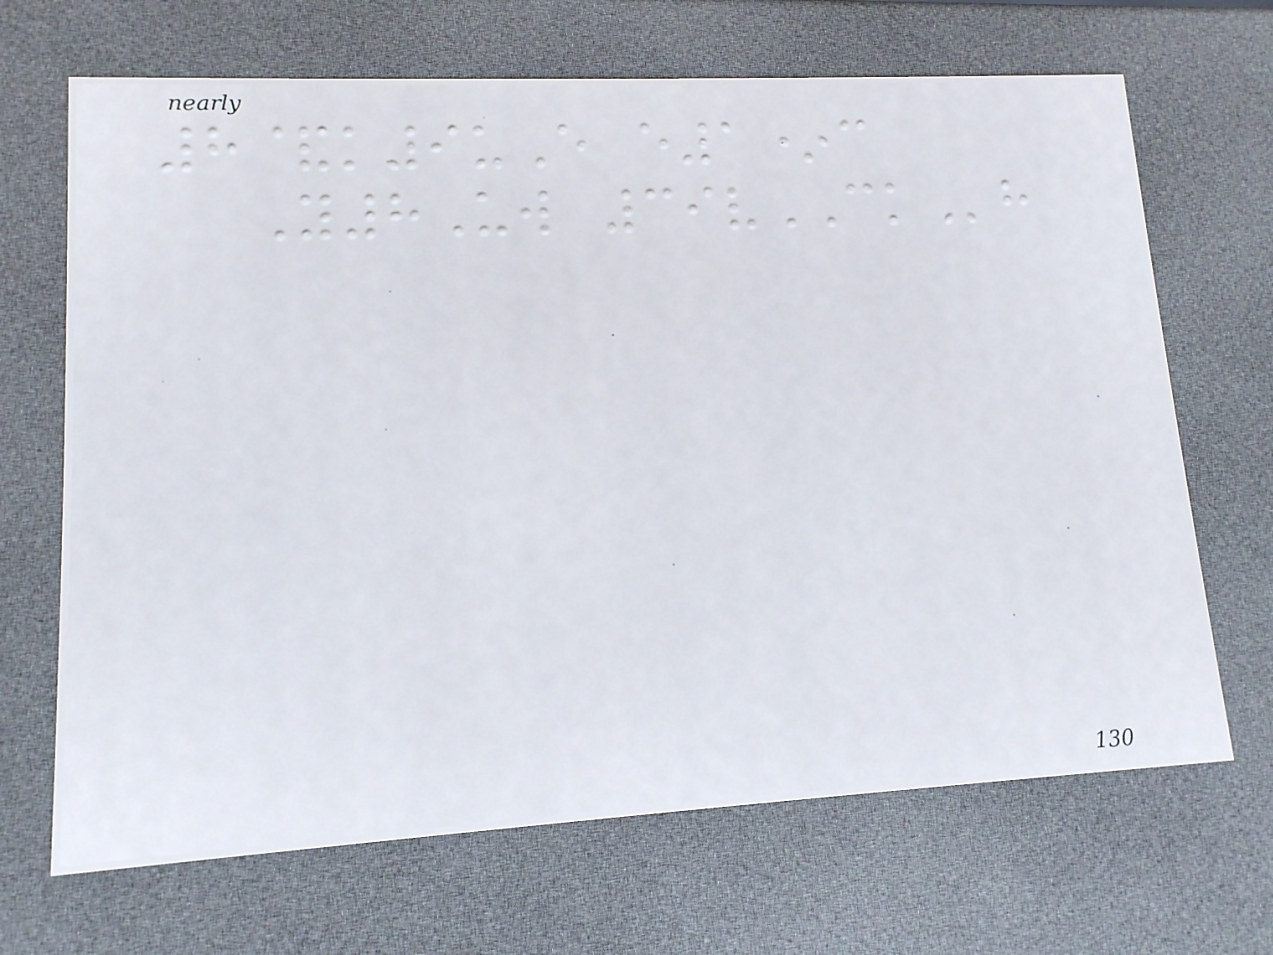8&k9uE e1*c
Y8Uw 39vCKh
